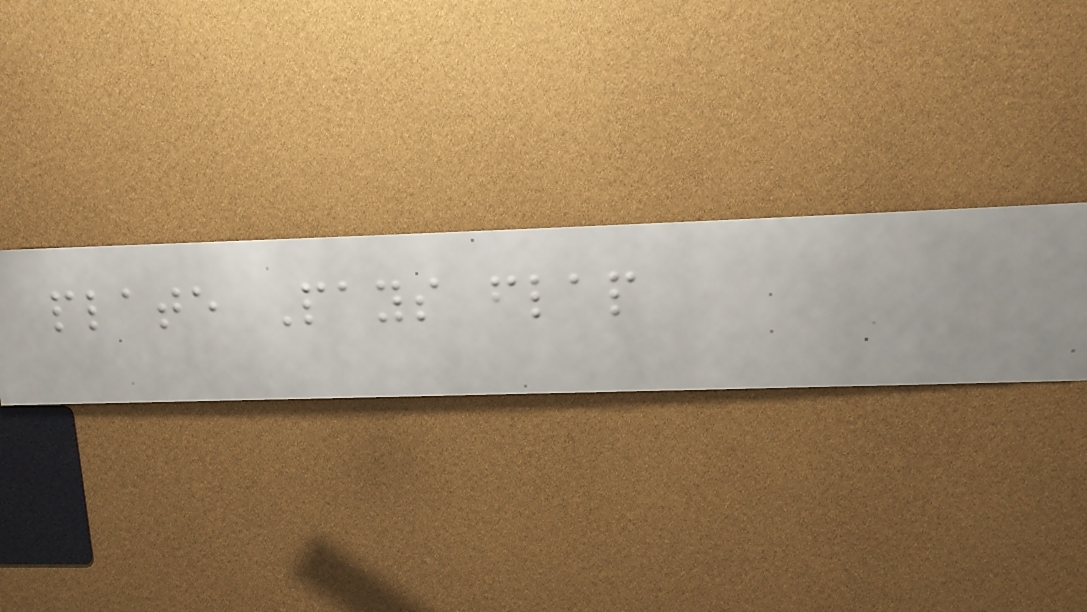plate Pays flap
